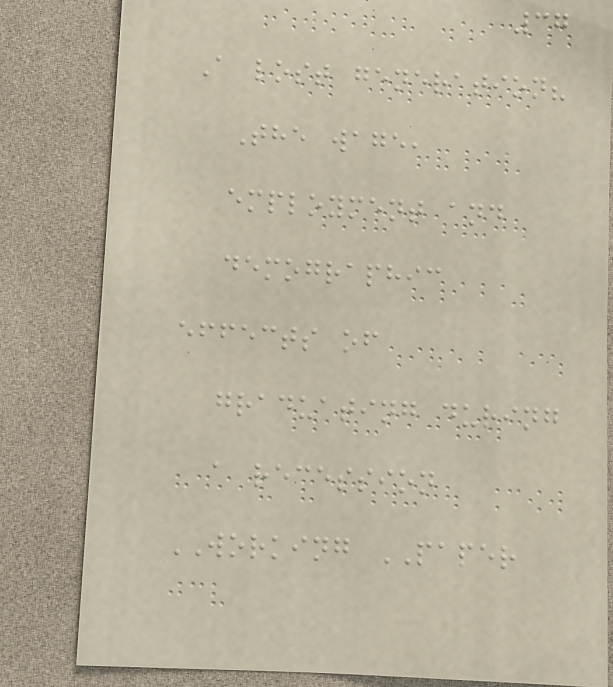37
A lost generation?
The wage,
employment and
demographic
effects of
graduating during
a recession
WORKING PAPER
